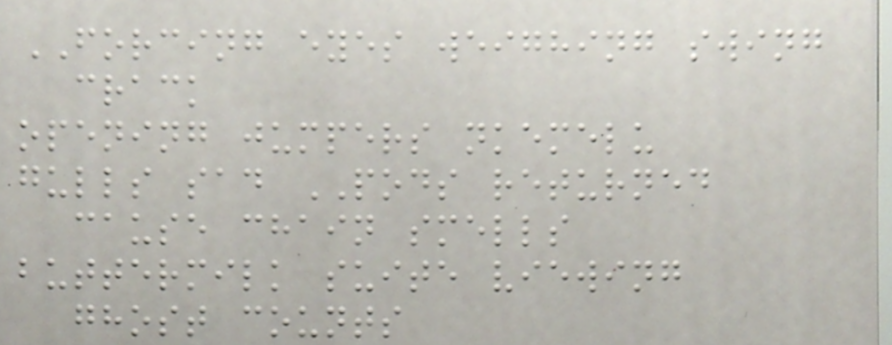FORCING eyes weighing swing
crack
opening jumpers nkemelu
gulls sad PODS returned
cause chain smells
buttermilk suite viewing
ghost counts
